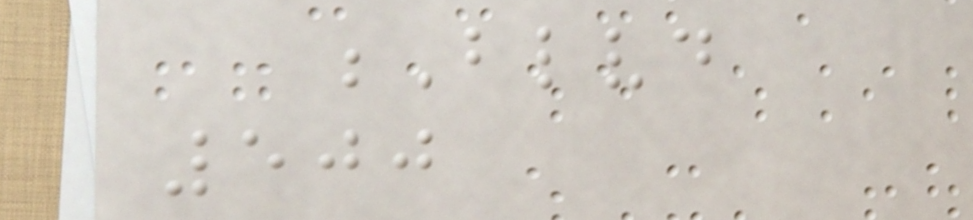Blvd
500
